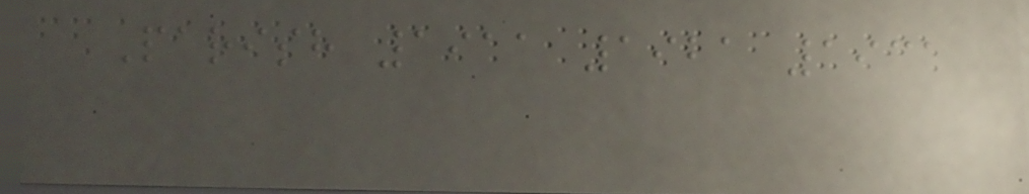Parish 1911 1921 1931
